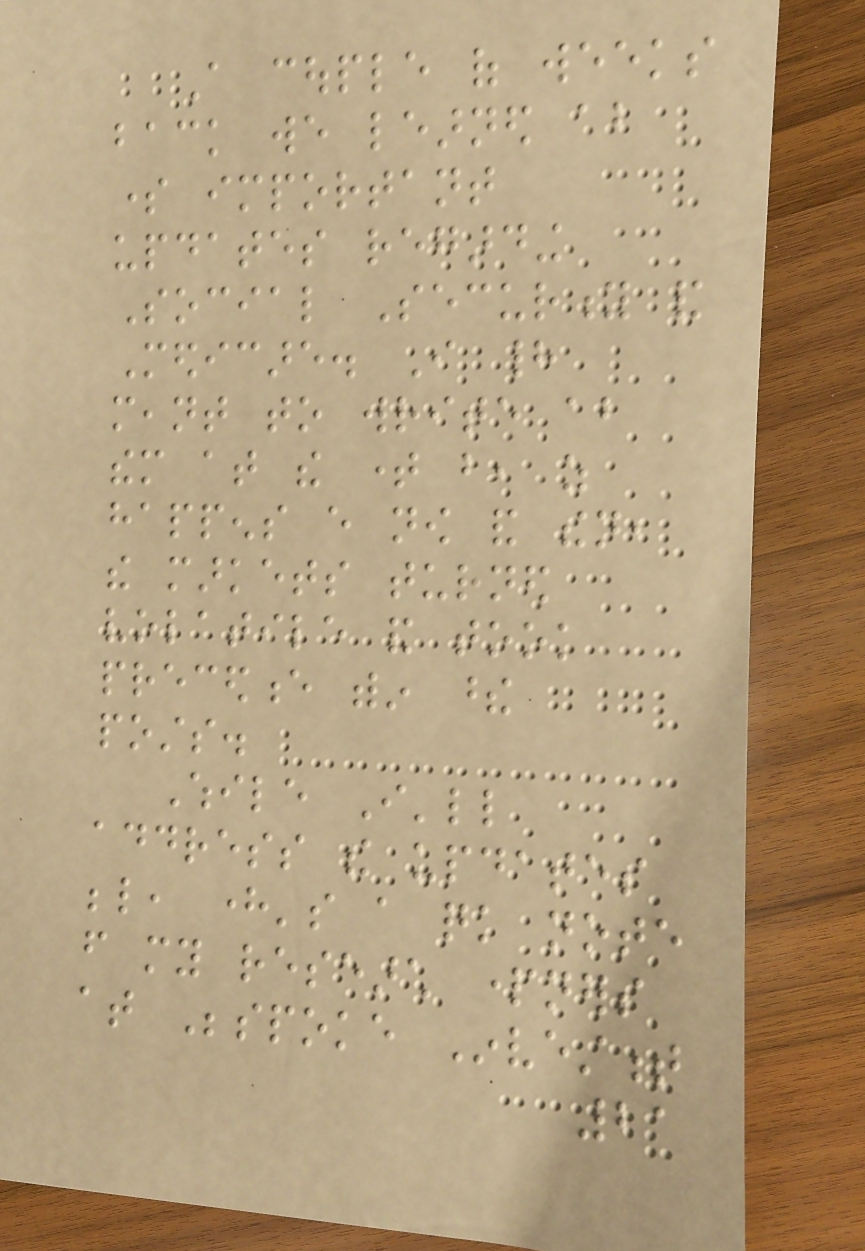A couple of weeks
back we learned about
some important
updates regarding
Social Security and
Medicare. I had
meant to write about
them at the time but, as
happens every now and then,
the markets turned
volatile and took
precedence within these
posts.
While I'll
address the updates
below, here's a quick note
from my research partners
at Bespoke Investment
21
